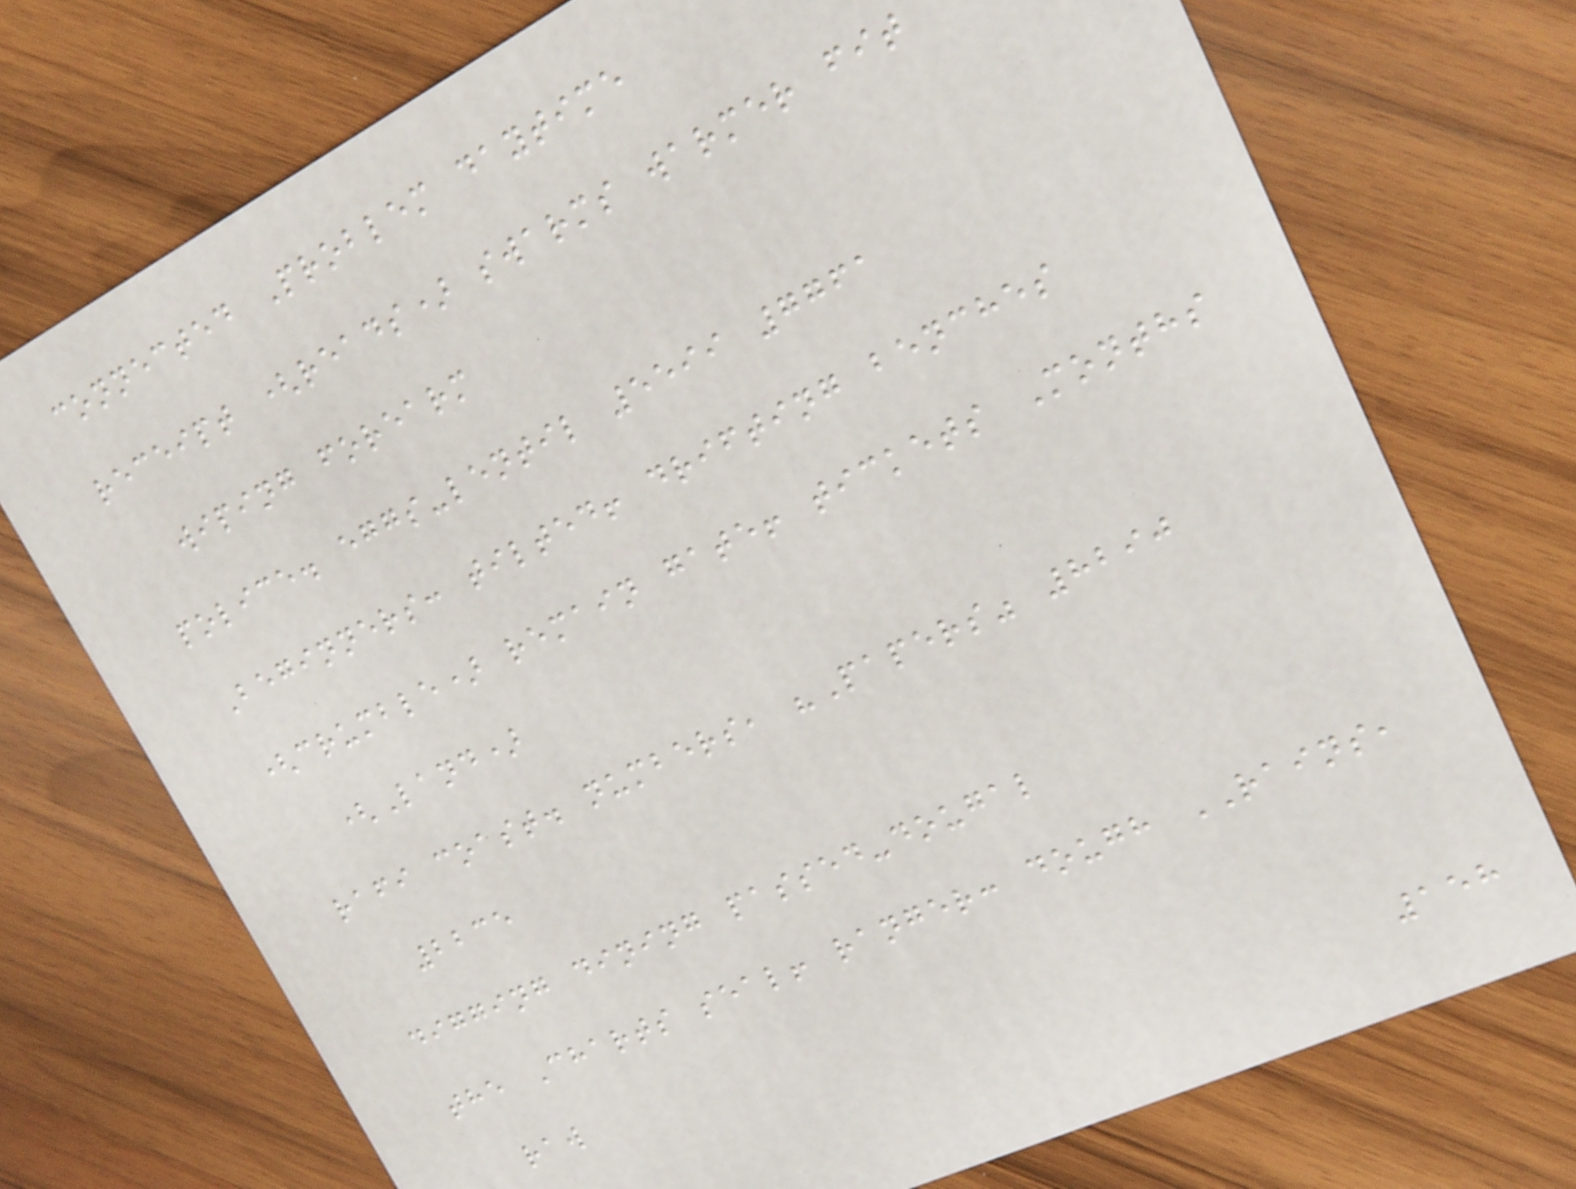connected Problem daytime
receipt (reads) swarms warmer fit
wiping forearm
police. eggs-lentil 5599 7761
Beginners: tilted! drifting benches
(crumble) remain gate! tickets Months
(Land)
rafi coast. numbers, "Papers" 8290
2235
digging dining passed-dougal
the Charts seal! ranger: dough RAINS,
raw
158
